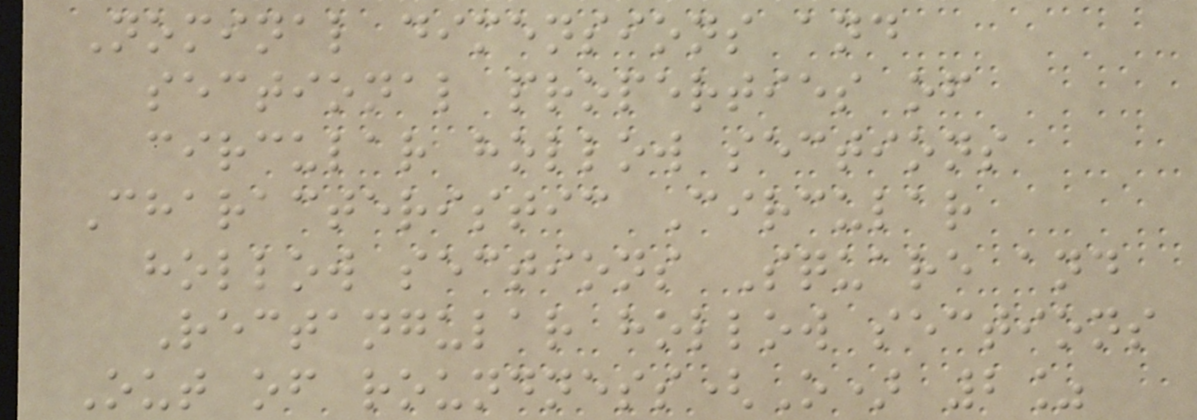Nominal dimensions and
sectional properties of
circular hollow sections
Characteristic Circular
hollow sections Square and
Rectangular hollow sections
Out of roundness(O) 2%
